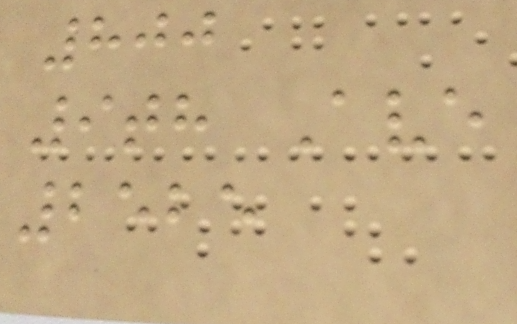800
9th Ave
2525
